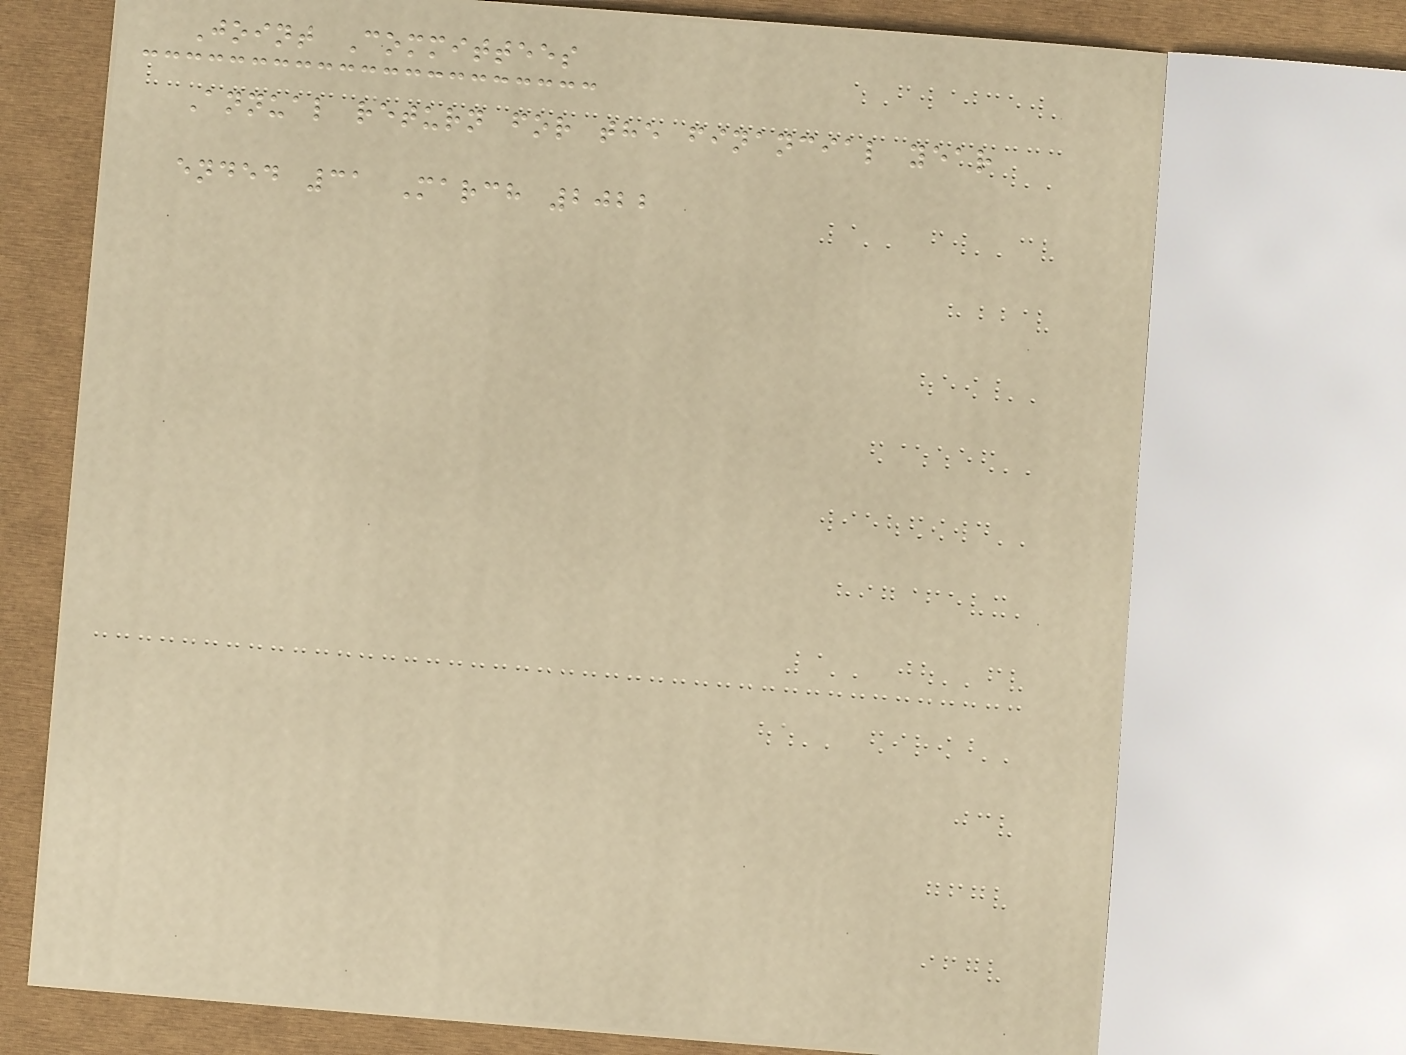Joint Committees
Annual return for the financial year
ended 31 March 2022
